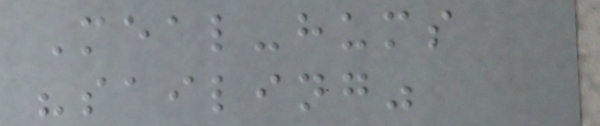Meal-hums
"sailing"
